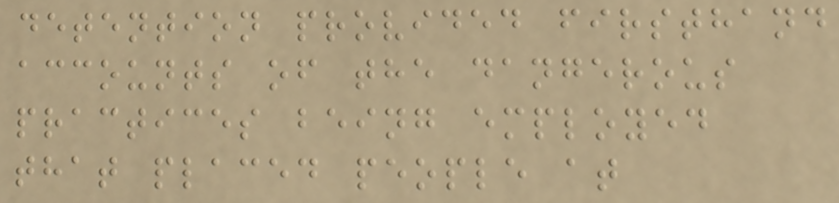detention provided firsthand
accounts of the dangerous
practices being employed
that placed people at
